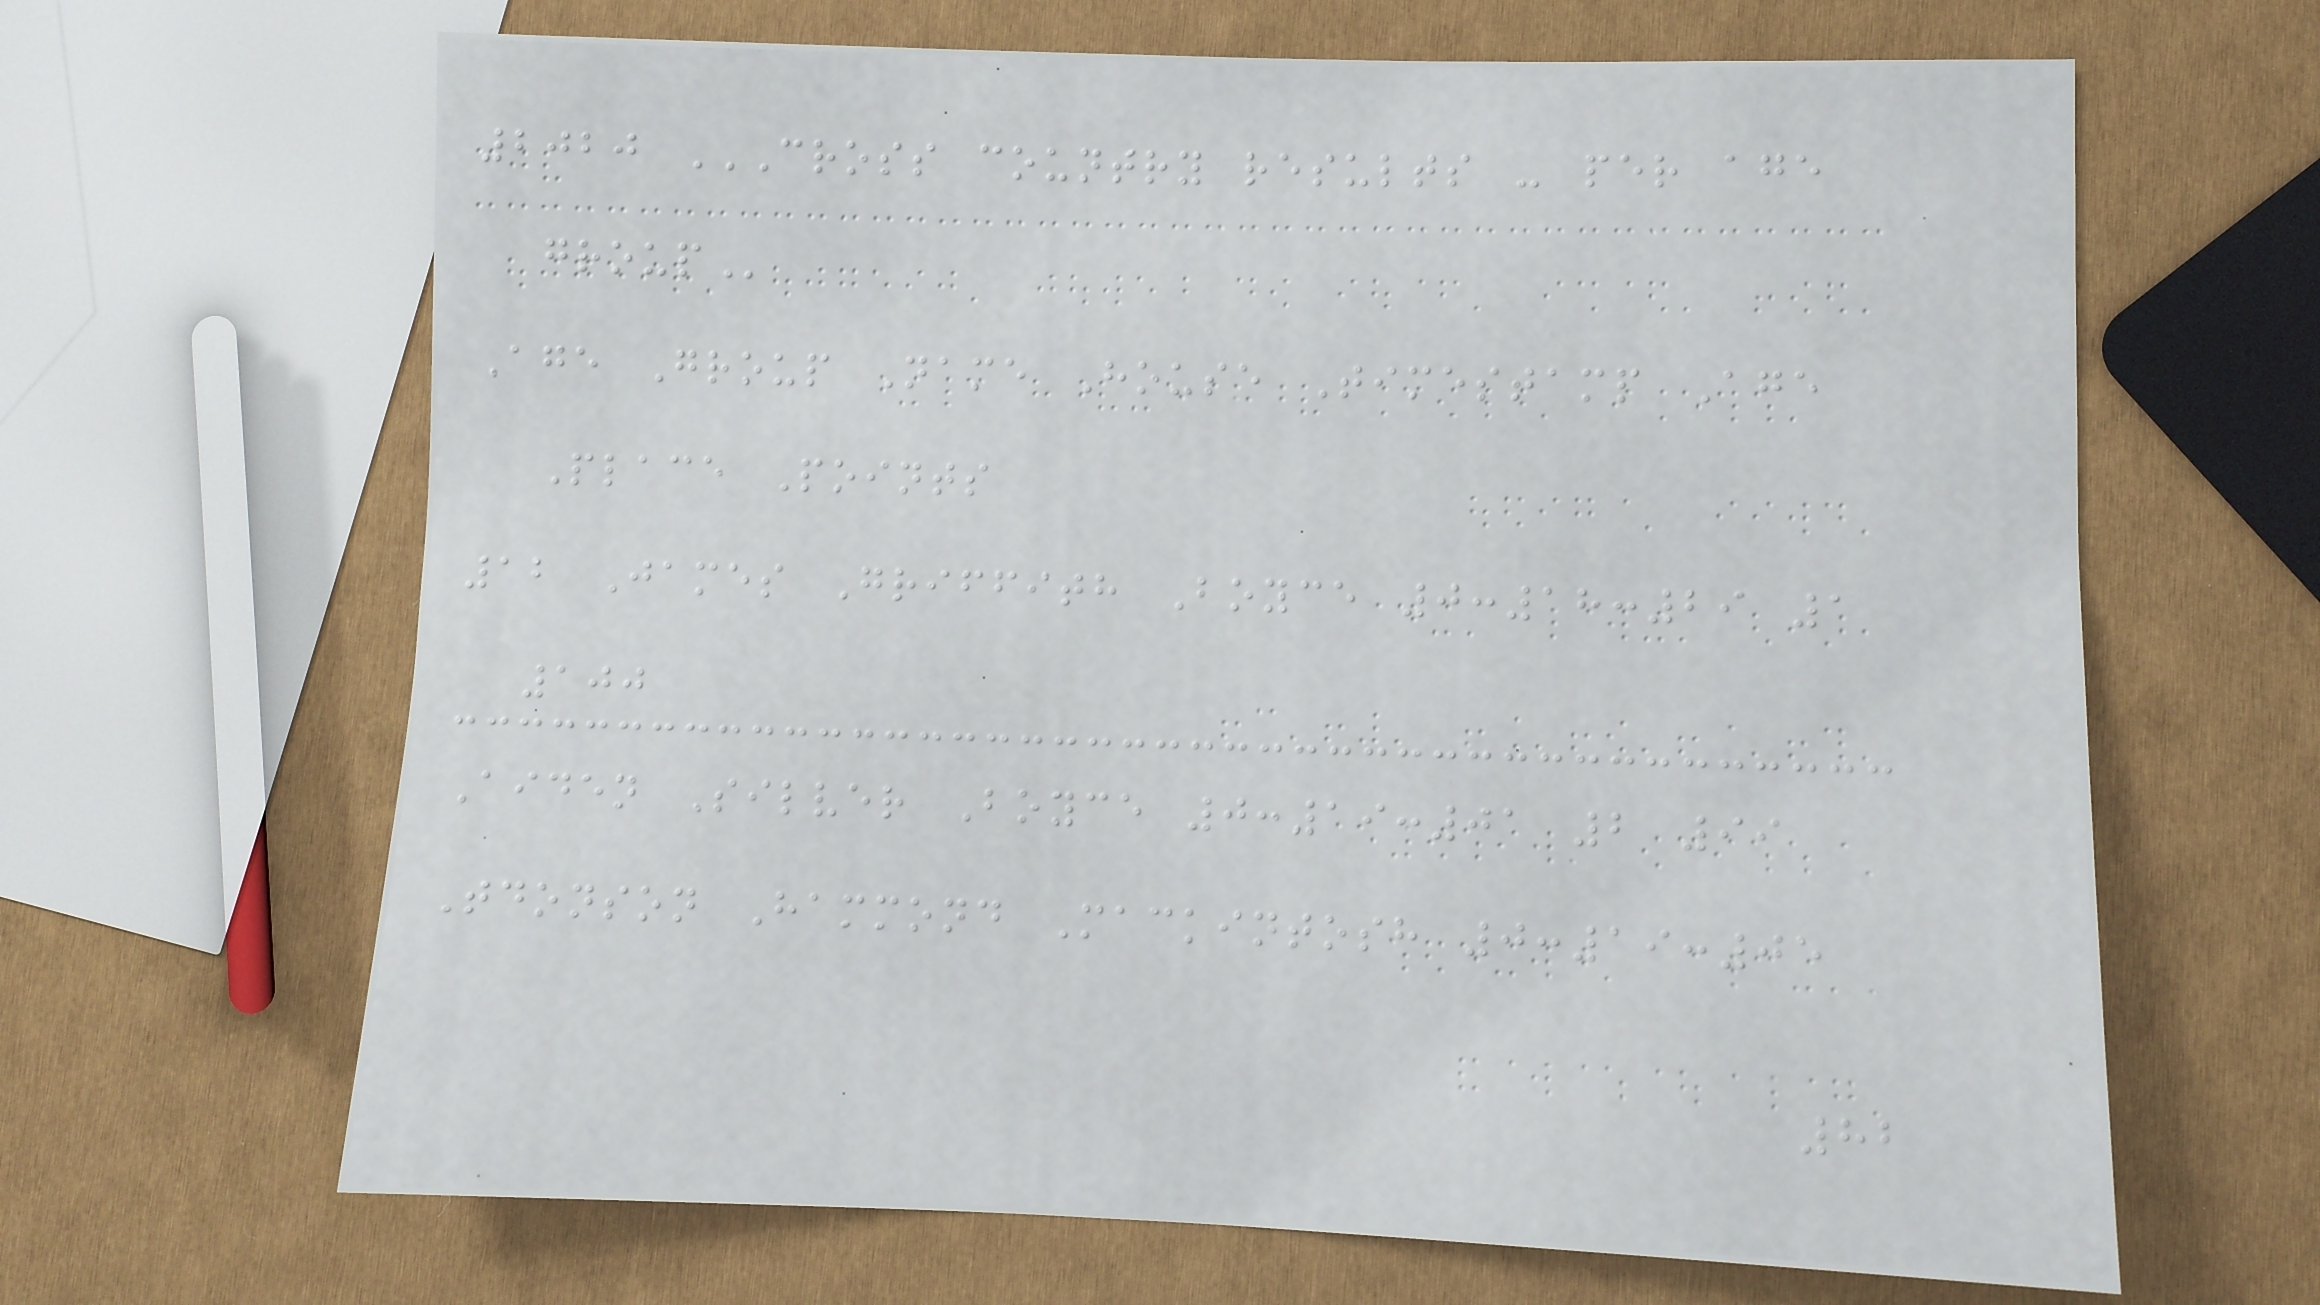2020 CROSS COUNTRY RESULTS - PER AGE
GROUP
Age Group Name House Timestamp Age
Place Points
12 James Griffith Boyce 0:18:29 1
100
Aiden Silver Boyce 0:19:01 2 99
Tdonson Hammond Mackintosh 0:19:05
82
